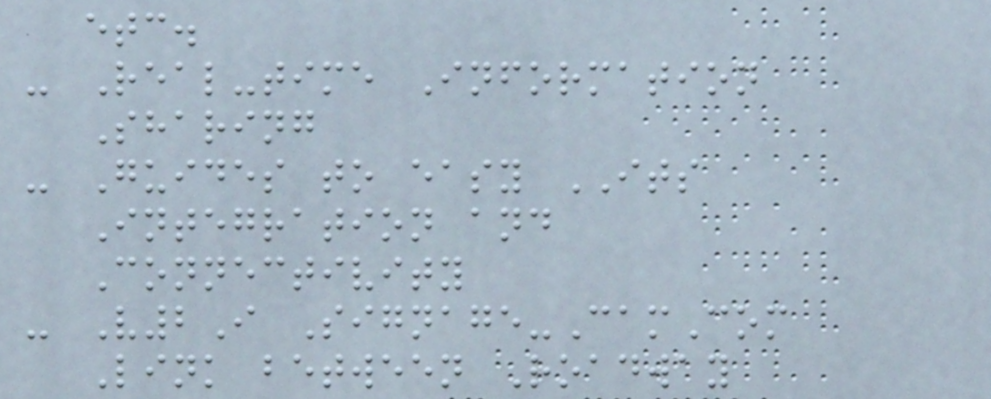etc.
- Real-time Information
Sharing
- Guides to easy ITS
Integration and
Connectivity
- V2I Signage-CamCom
Link between Roadway
